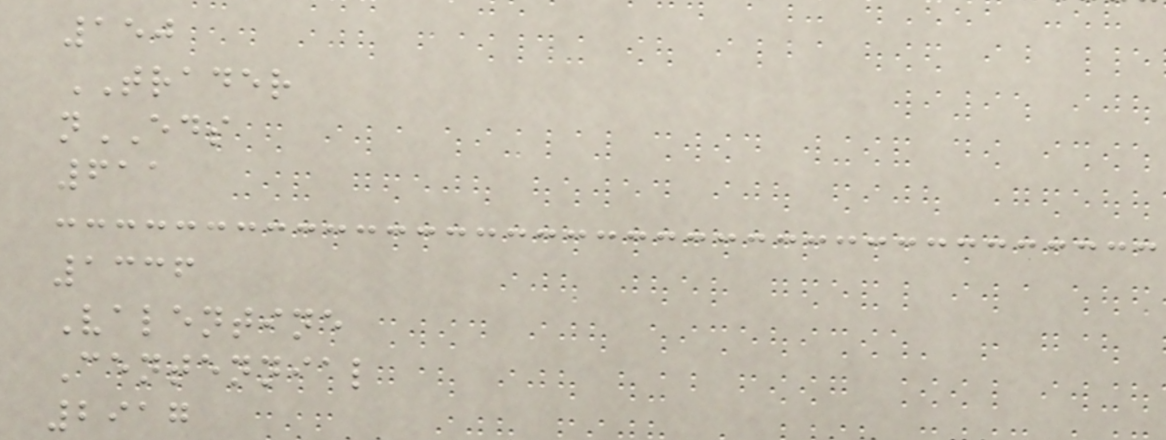150
TRADER
nEDS
611
1336
Valentine
Centennial
2917
